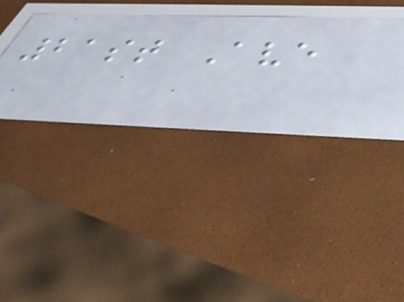21st Ave
